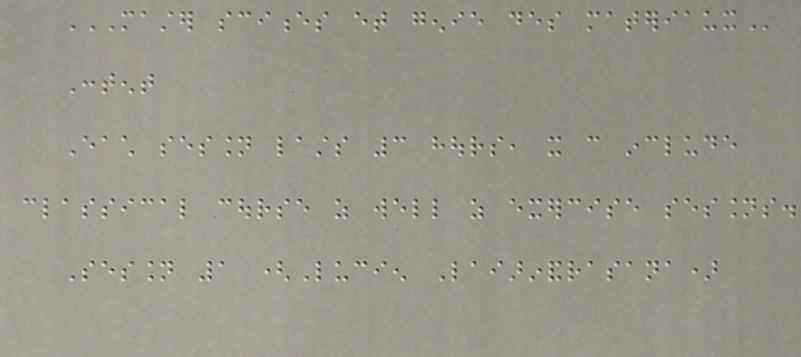MASTER SCIENCES ET GENIE DES MATERIAUX
Content
Each session lasts 3 hours, it can include
classical course as well as exercise sessions.
Session 1 (Lucien Laiarinandrasana)
